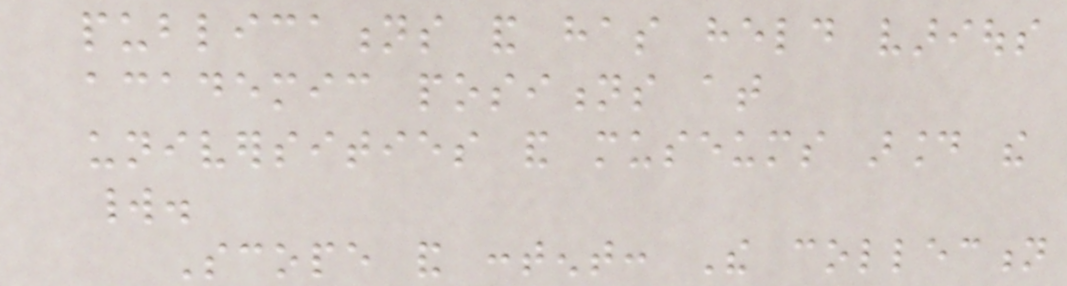publications and has held various
academic positions at
universities and museums around the
world.
Scope and content: The collection
